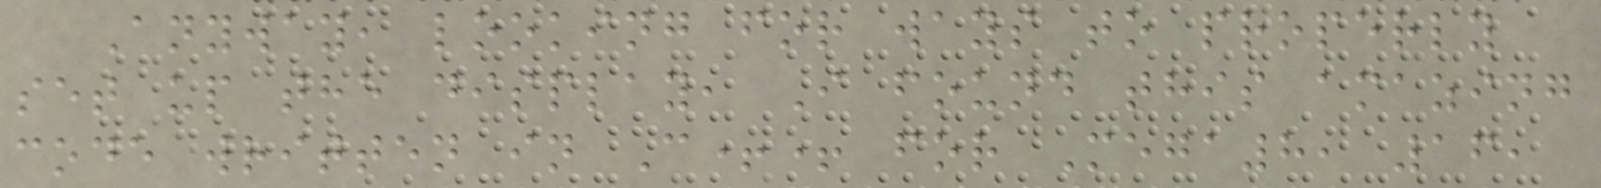Anyway, looking for ways to properly
set up the display, I found this amazing
code written in C++ for Mega8, 16,
